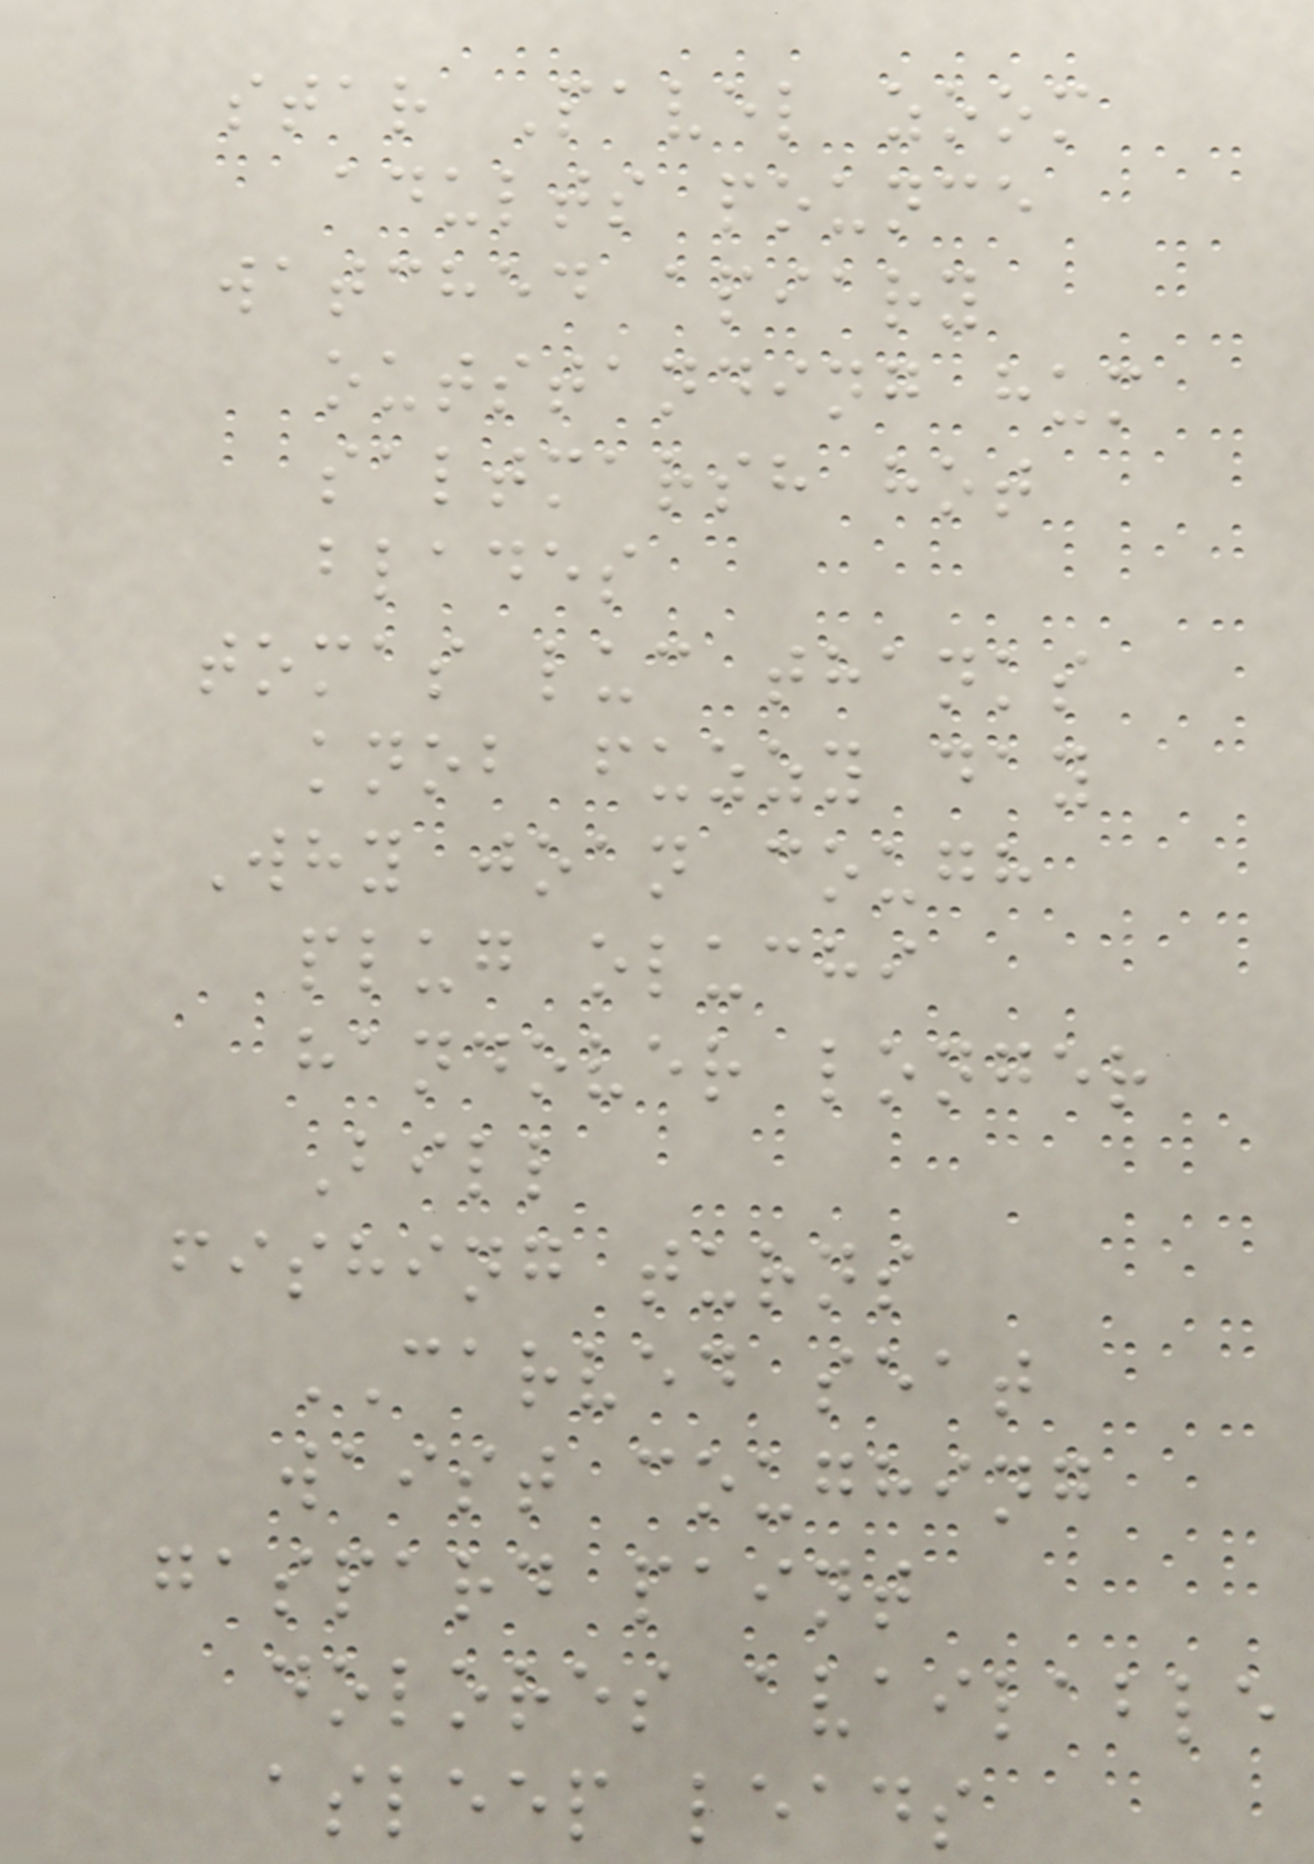star Pavel zoom
adults pounce
watched apiary
outstanding hum
saltmarsh hot
blades
tomas luc thanks
knob fuzzy day
Why joan cough
plug oluchi
handover longer
Bill
fishing turns
CARVED seat
waist coughing
gaspard paint
dolores available
asleep leads
